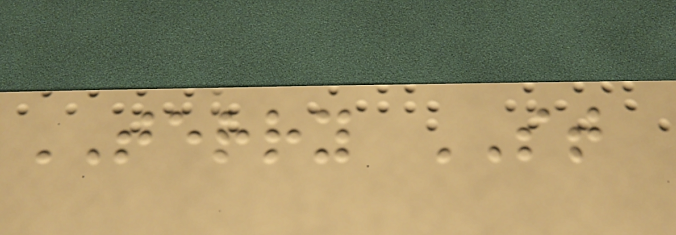TERRY ST
